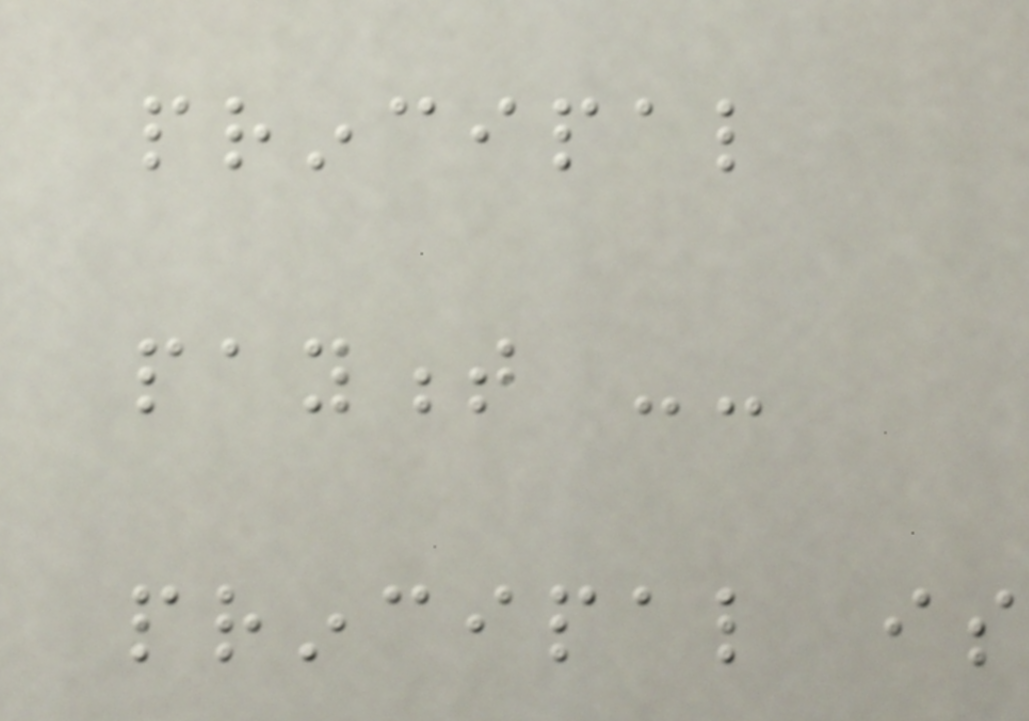principal
payment --
principal is
